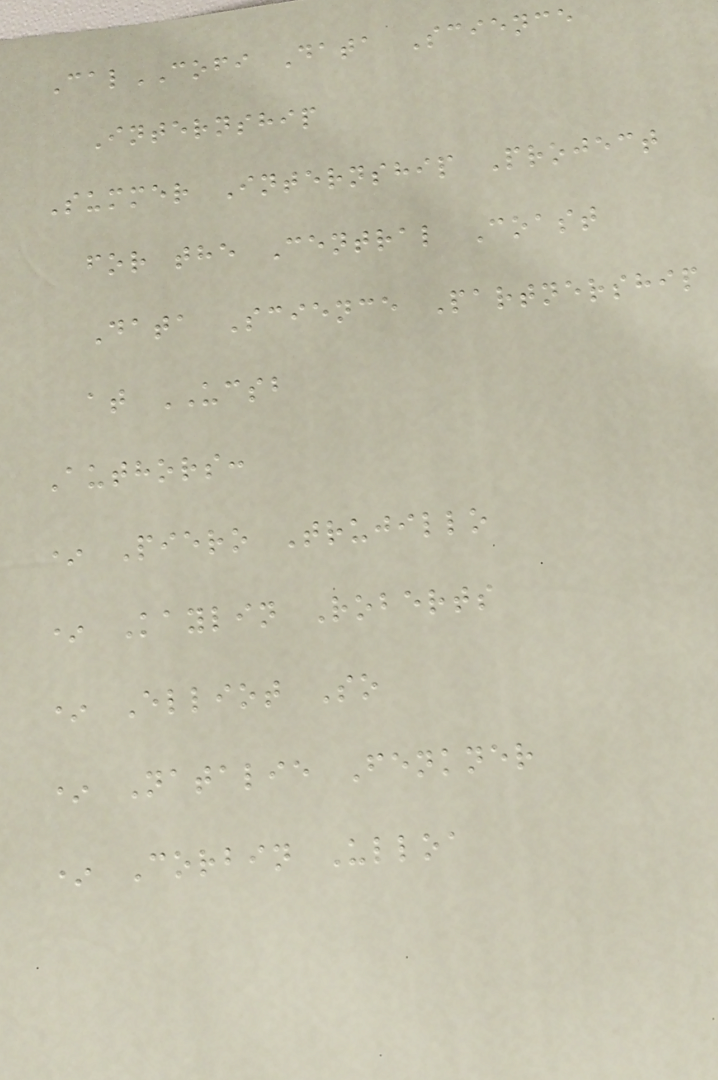CalCOFI Data Science
Internship
Summer Internship Project
for the Central Coast
Data Science Partnership
at UCSB
Authors:
* Piero Trujillo
* Kaylin Roberts
* Elliot So
* Natalie Fenkner
* Corbin Ulloa
